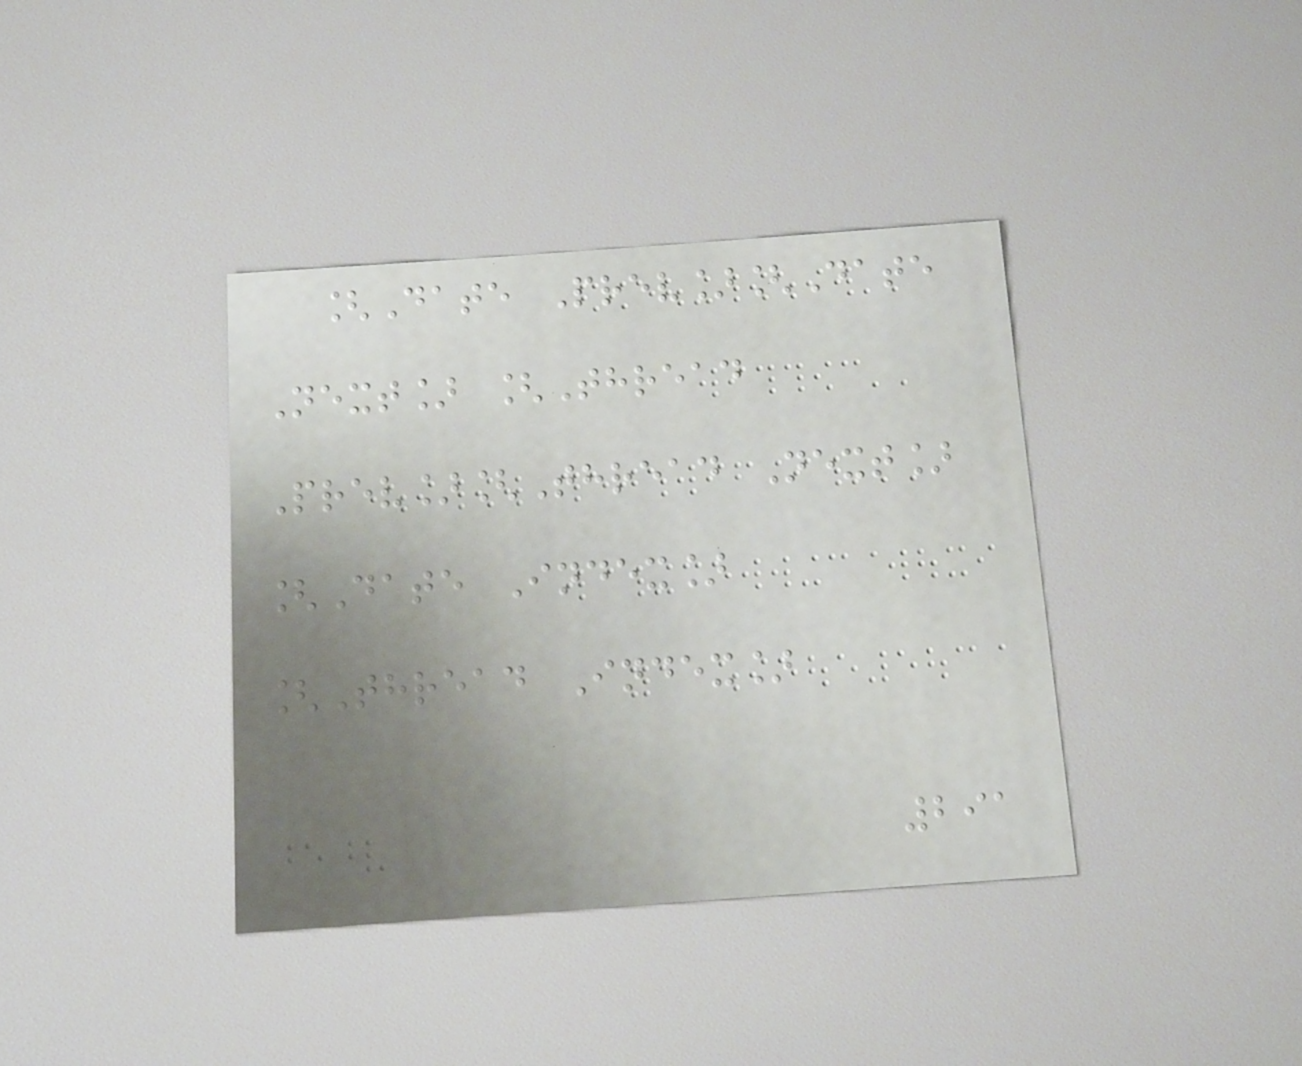[Date Prev][Date
Next] [Thread
Prev][Thread Next]
[Date Index]
[Thread Index]
291
